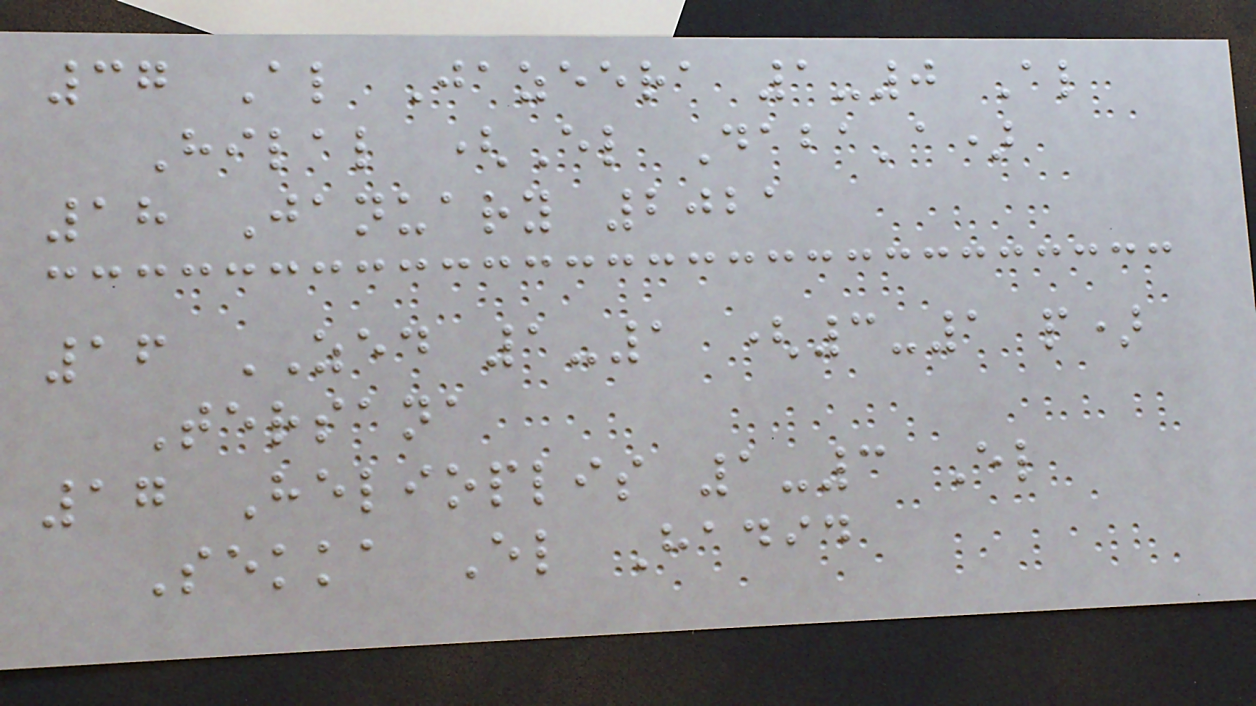37 Al Jazeera 1-0 Al
Hilal (El Daba'a)
18 January 2021
16 ZED 1-1 (3-1 p)
Tersana
17 Helioplis 1-3 El
Sekka El Hadid
